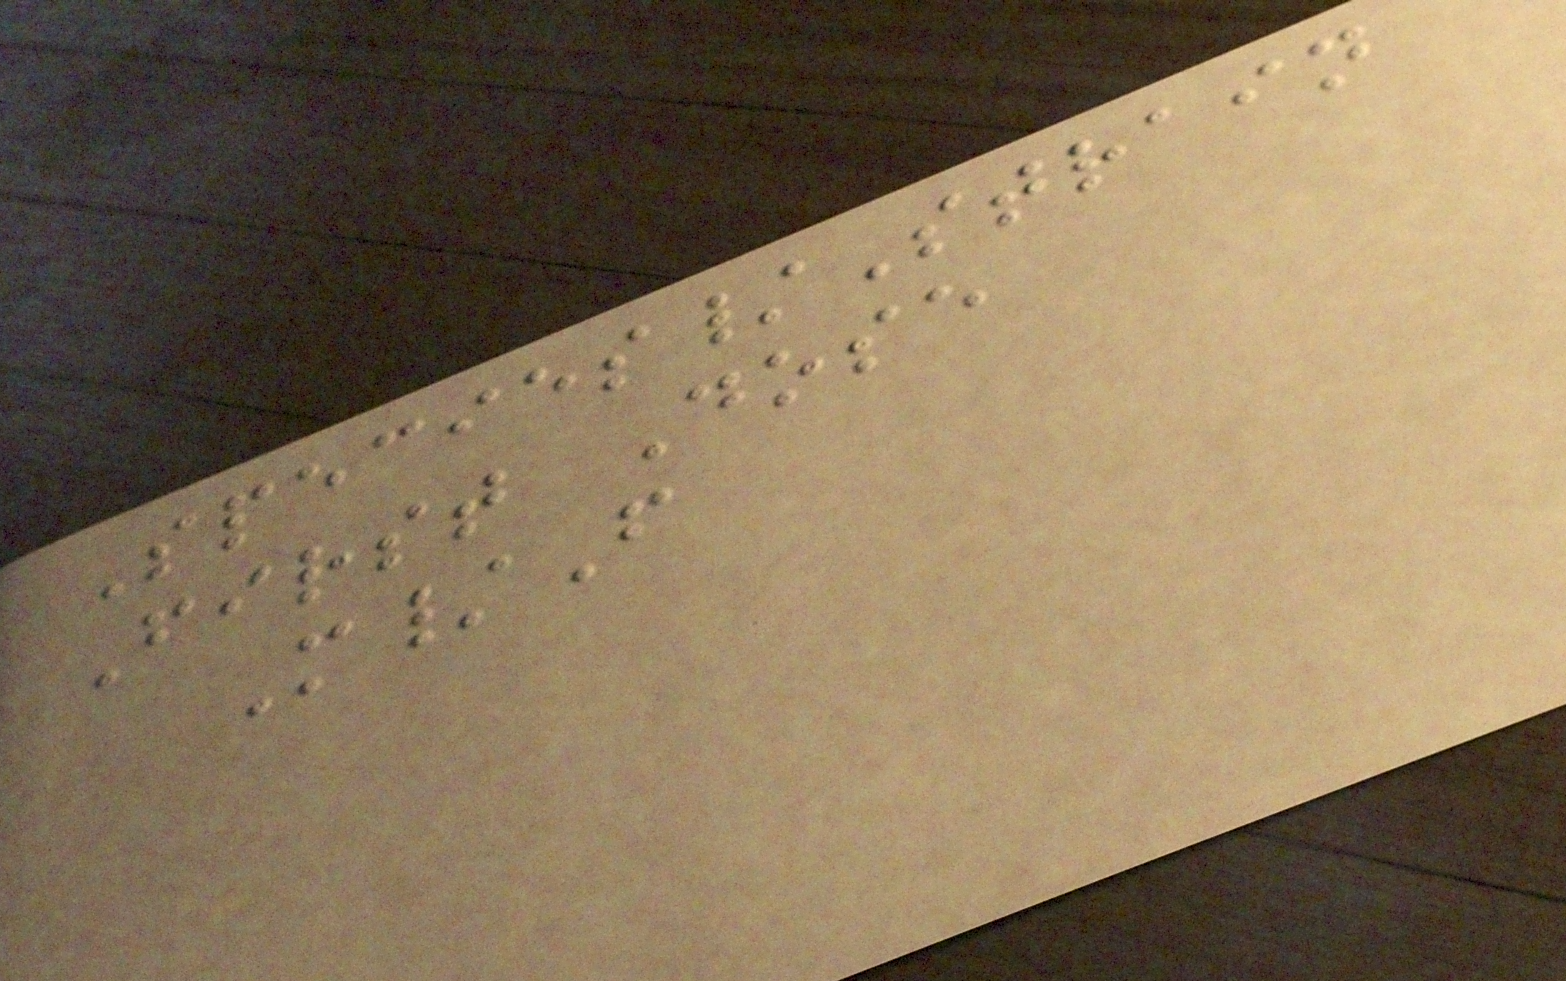Species/Strain
First Dose
M/F
